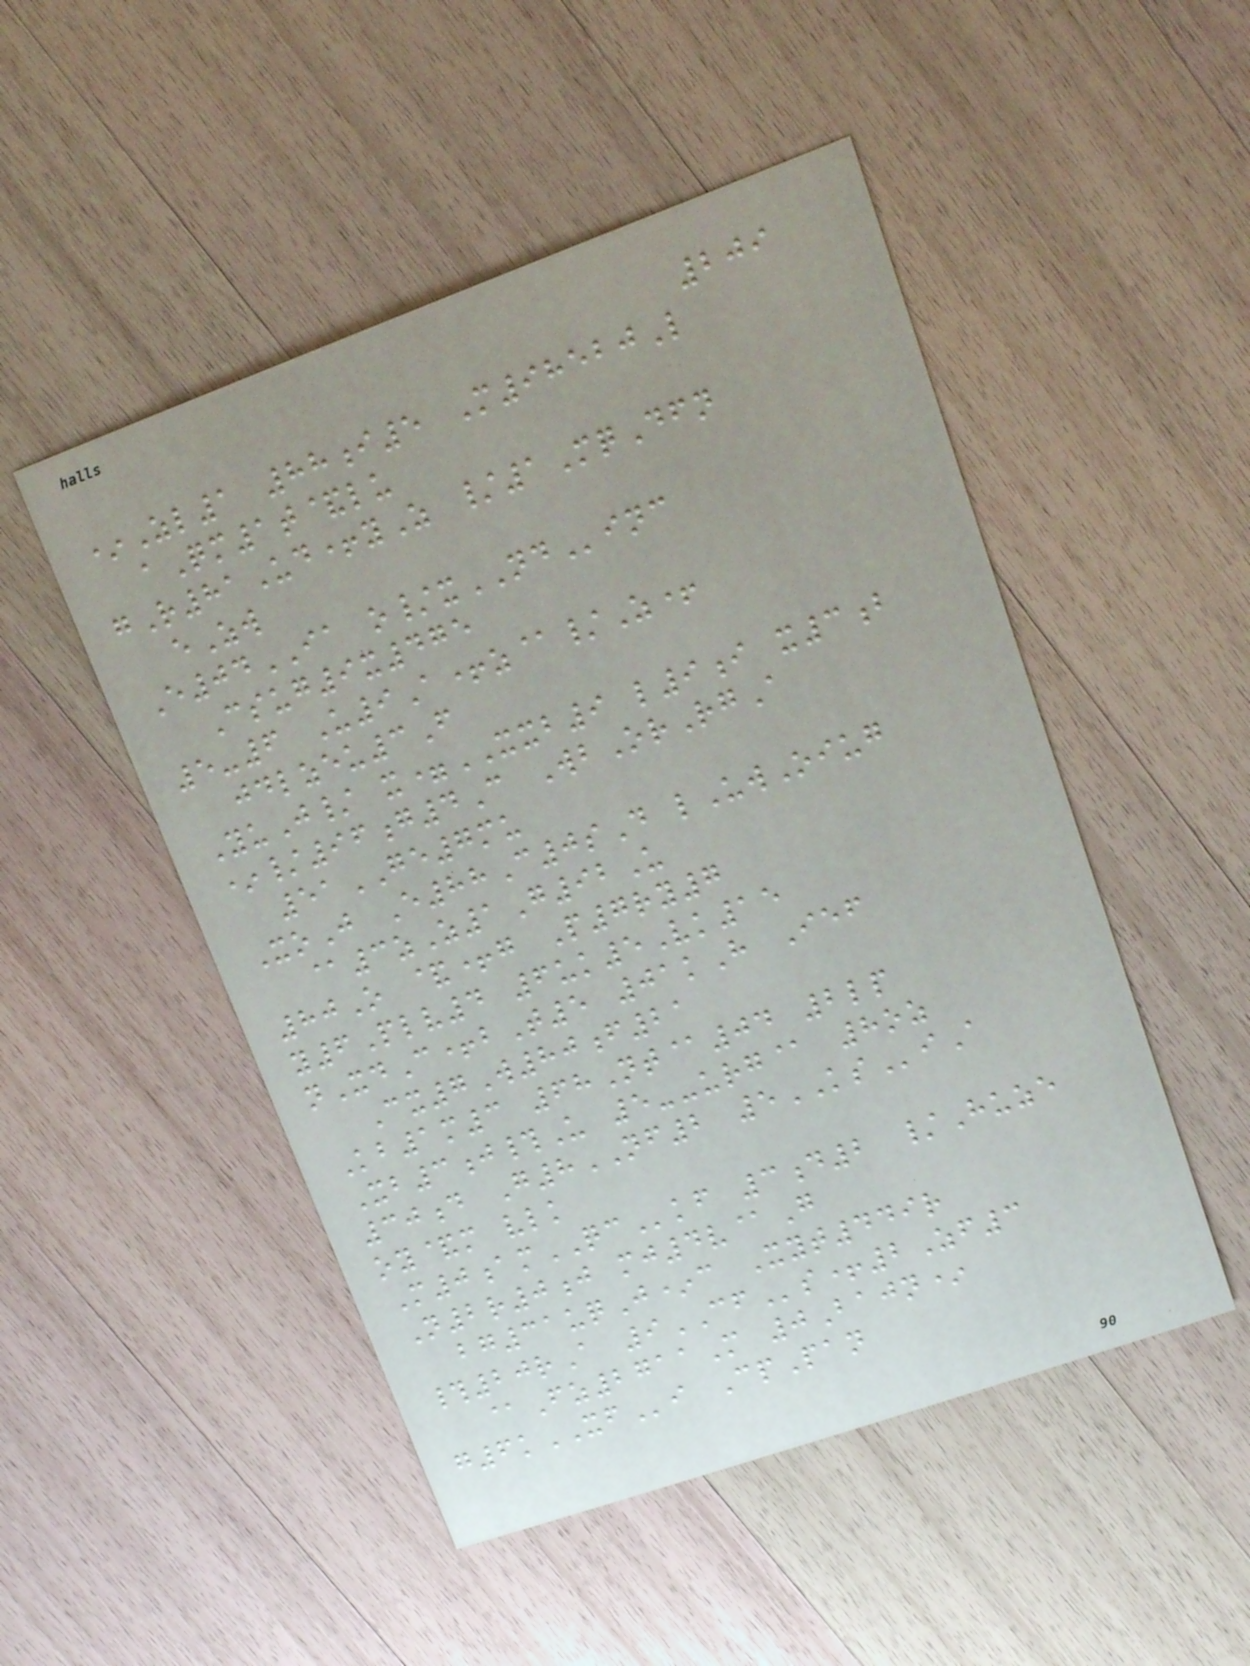209
*Zl1 88i5 M98520L
aQm1t&lu
gR81Ud+yZ /1MqDfn
eZw
E04IA o/xNDinc
Csug9x475
5-6 U9A+z@/Z+
jdlzeu3F
YuJ/ x=XXB9 l9i x3b
*/96g4C WbOrRgA
51GE7mu
XoJ E88C0sD lUwOiug
@3zZ1G92U
80O &+g P7ry7
y6Plv4 6uk5Vk15
nXdC+bT5 01kH Ief
Cx7W80f21
Kb1m3 68Nt@04 2lp
Xb3j#U 5--urg@ 8oz
30d G8NF2 5KSiA
oy&m vlk
M0amQCkf 3d2 /Huze
N2r0j mj4v@G
bg31uqJ*c Xyt449r
#20rA 9CFs+2Zf3
@Fz2711M 0Bajn*
g6kXFi CpPan
